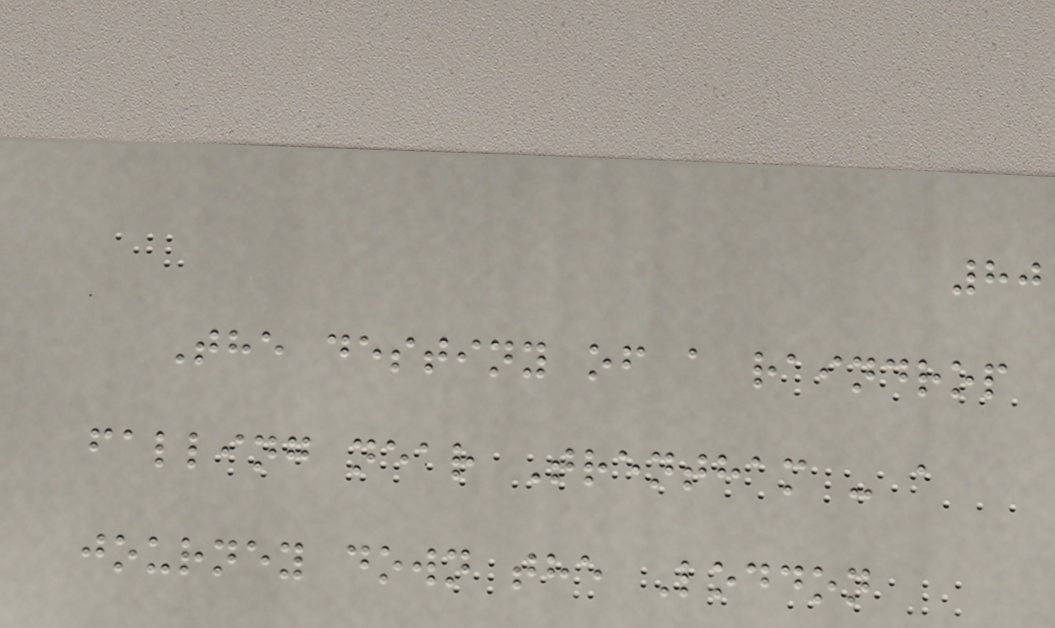80
The destiny of a raindrop
falling near Trentham - a
journey down the Loddon
